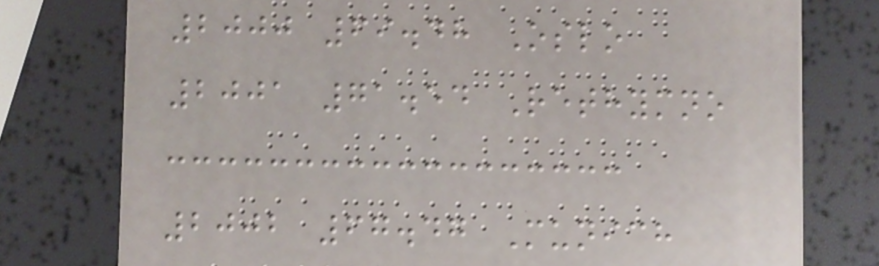2000 69.48 Oslo
2001 71.54 Rethymno
2002 67.47 Munich
